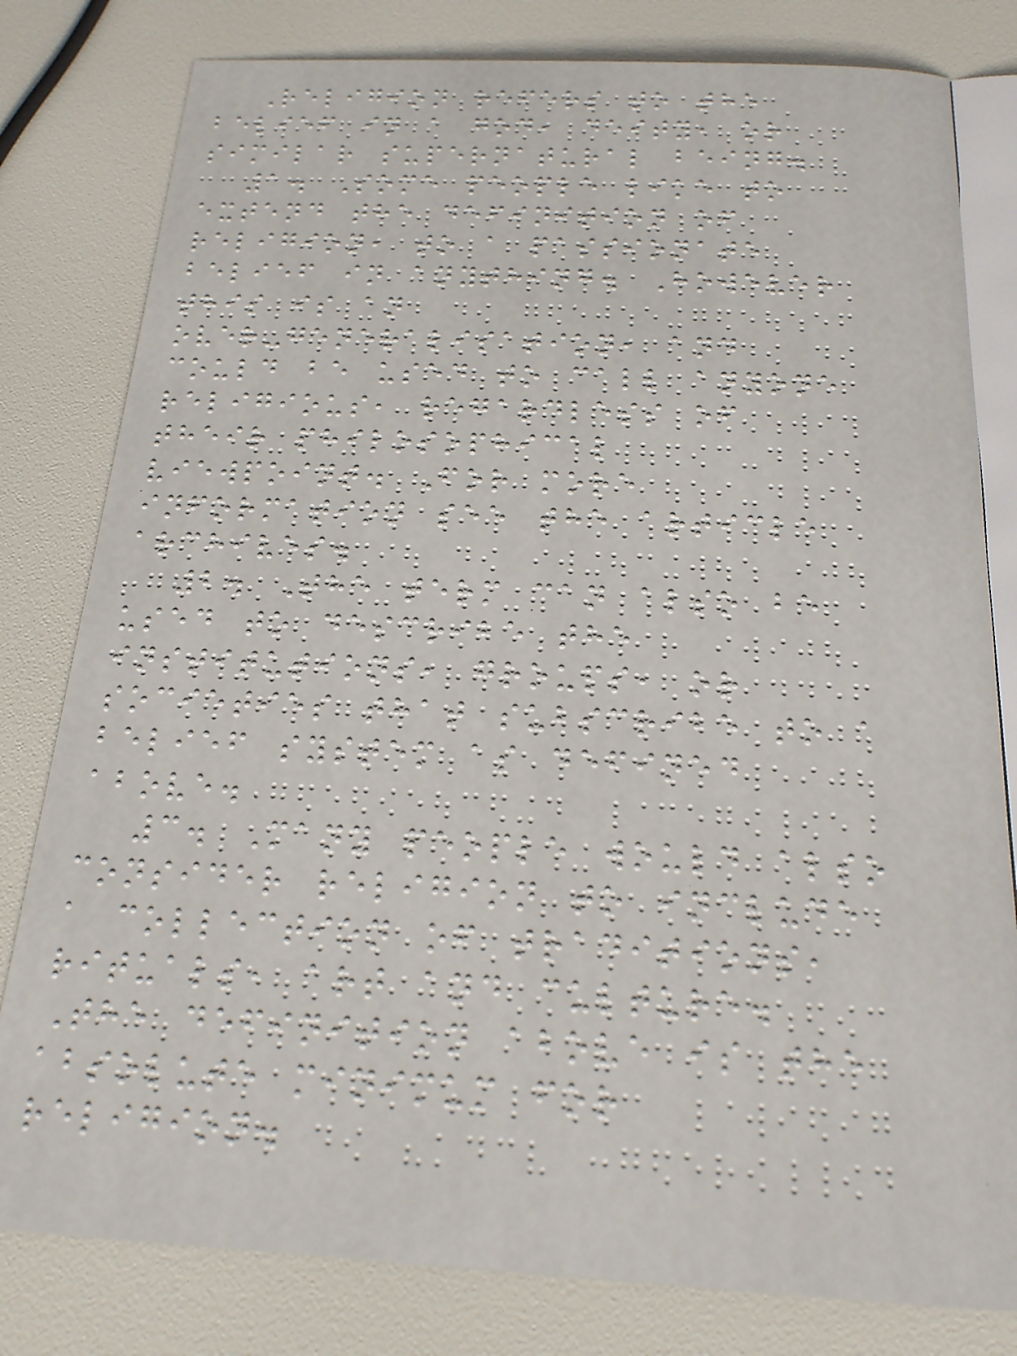Religion refers to the
belief in a god, deity, or
similar supernatural being.
1. Some people like to
extend the definition of
religion, to a passionate
belief in anything. However
this is an
over-generalisation, and
could be used to call anyone
religious, regardless of
their philosophical
viewpoint. For more
information see the article
archives.
2. The term can also be
used to describe the
institutions, groups, or
societies that subscribe to a
belief system as defined
above.
3. Many people would also
consider religion to include
a collection of traditions,
rituals, art and culture.
The definition above is the
absolute minimum for
religion.
